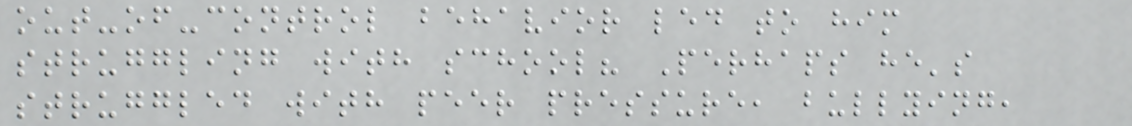out-of-control behavior led to him
struggling with school? Perhaps he's
struggled with peer pressure, bullying,
